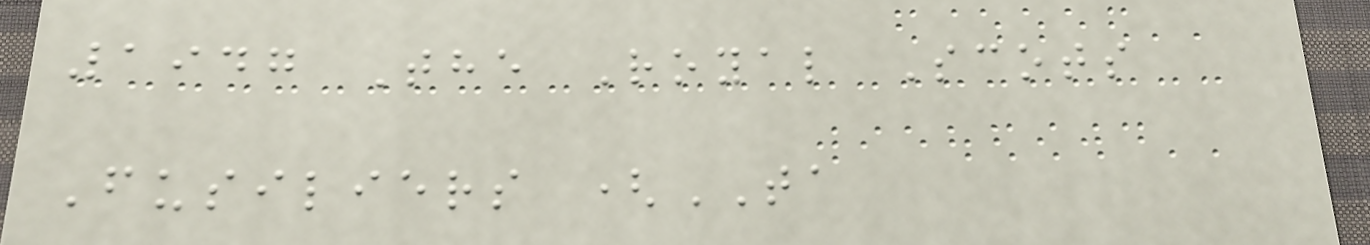1947 The Royal Scots
Fusiliers (TA
